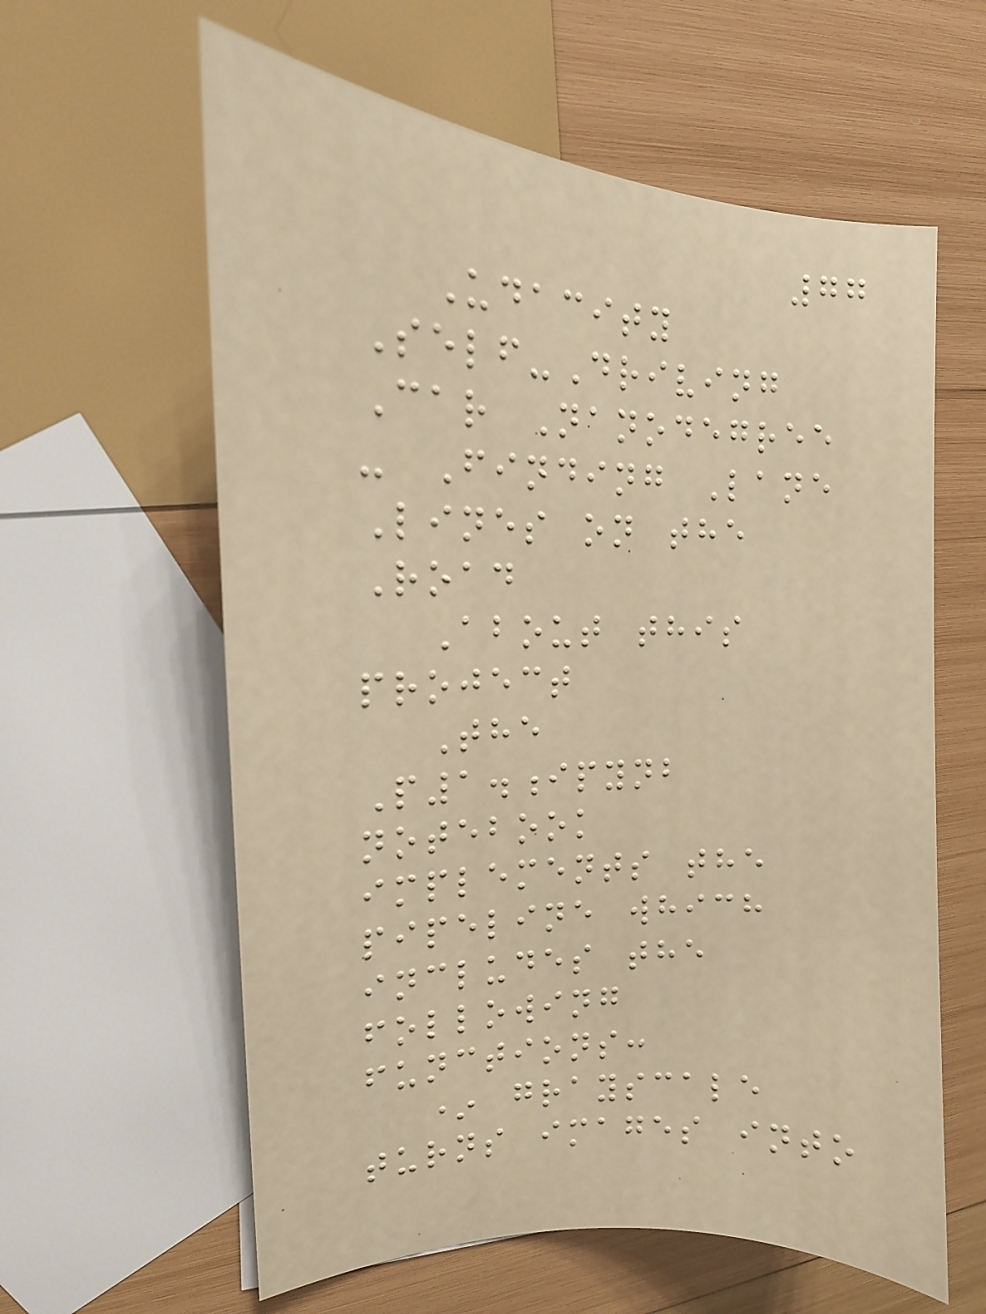77
Udacity
Self-Driving
Car Nanodegree
- Finding Lane
Lines on the
Road
About this
project
The
P1.ipynb
notebook
implements the
pipeline which
includes the
following
functions:
* grayscale
turns images into
